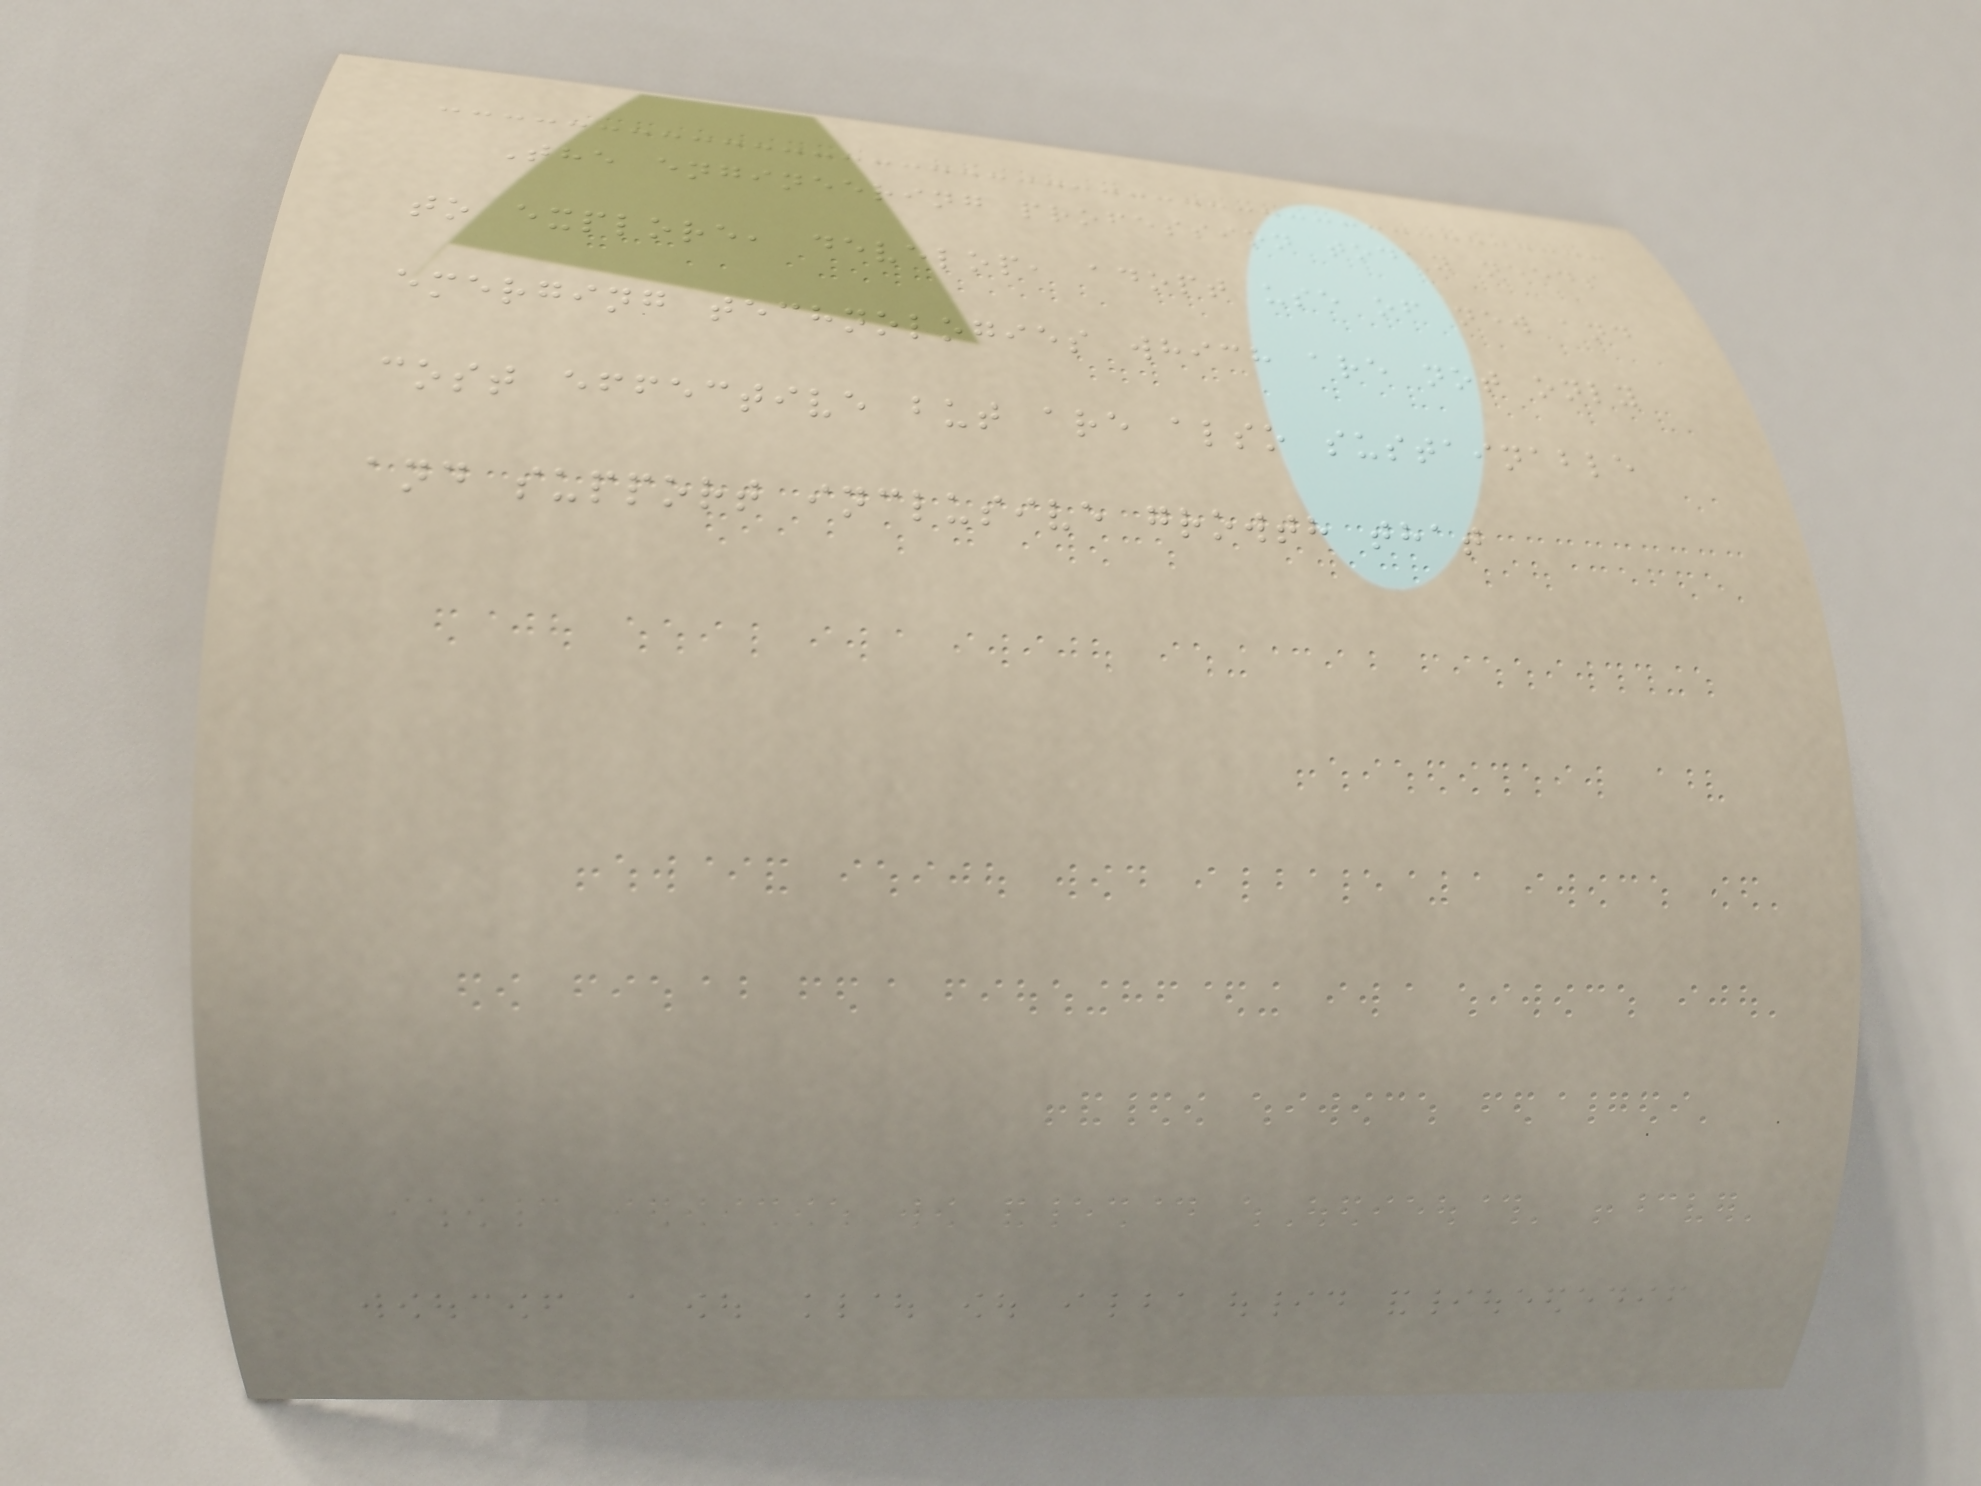The engineering profession today needs
to explore, develop, adopt use of new and
emerging technologies which are not only
cost effective but are also sustainable
and support inclusive growth that
